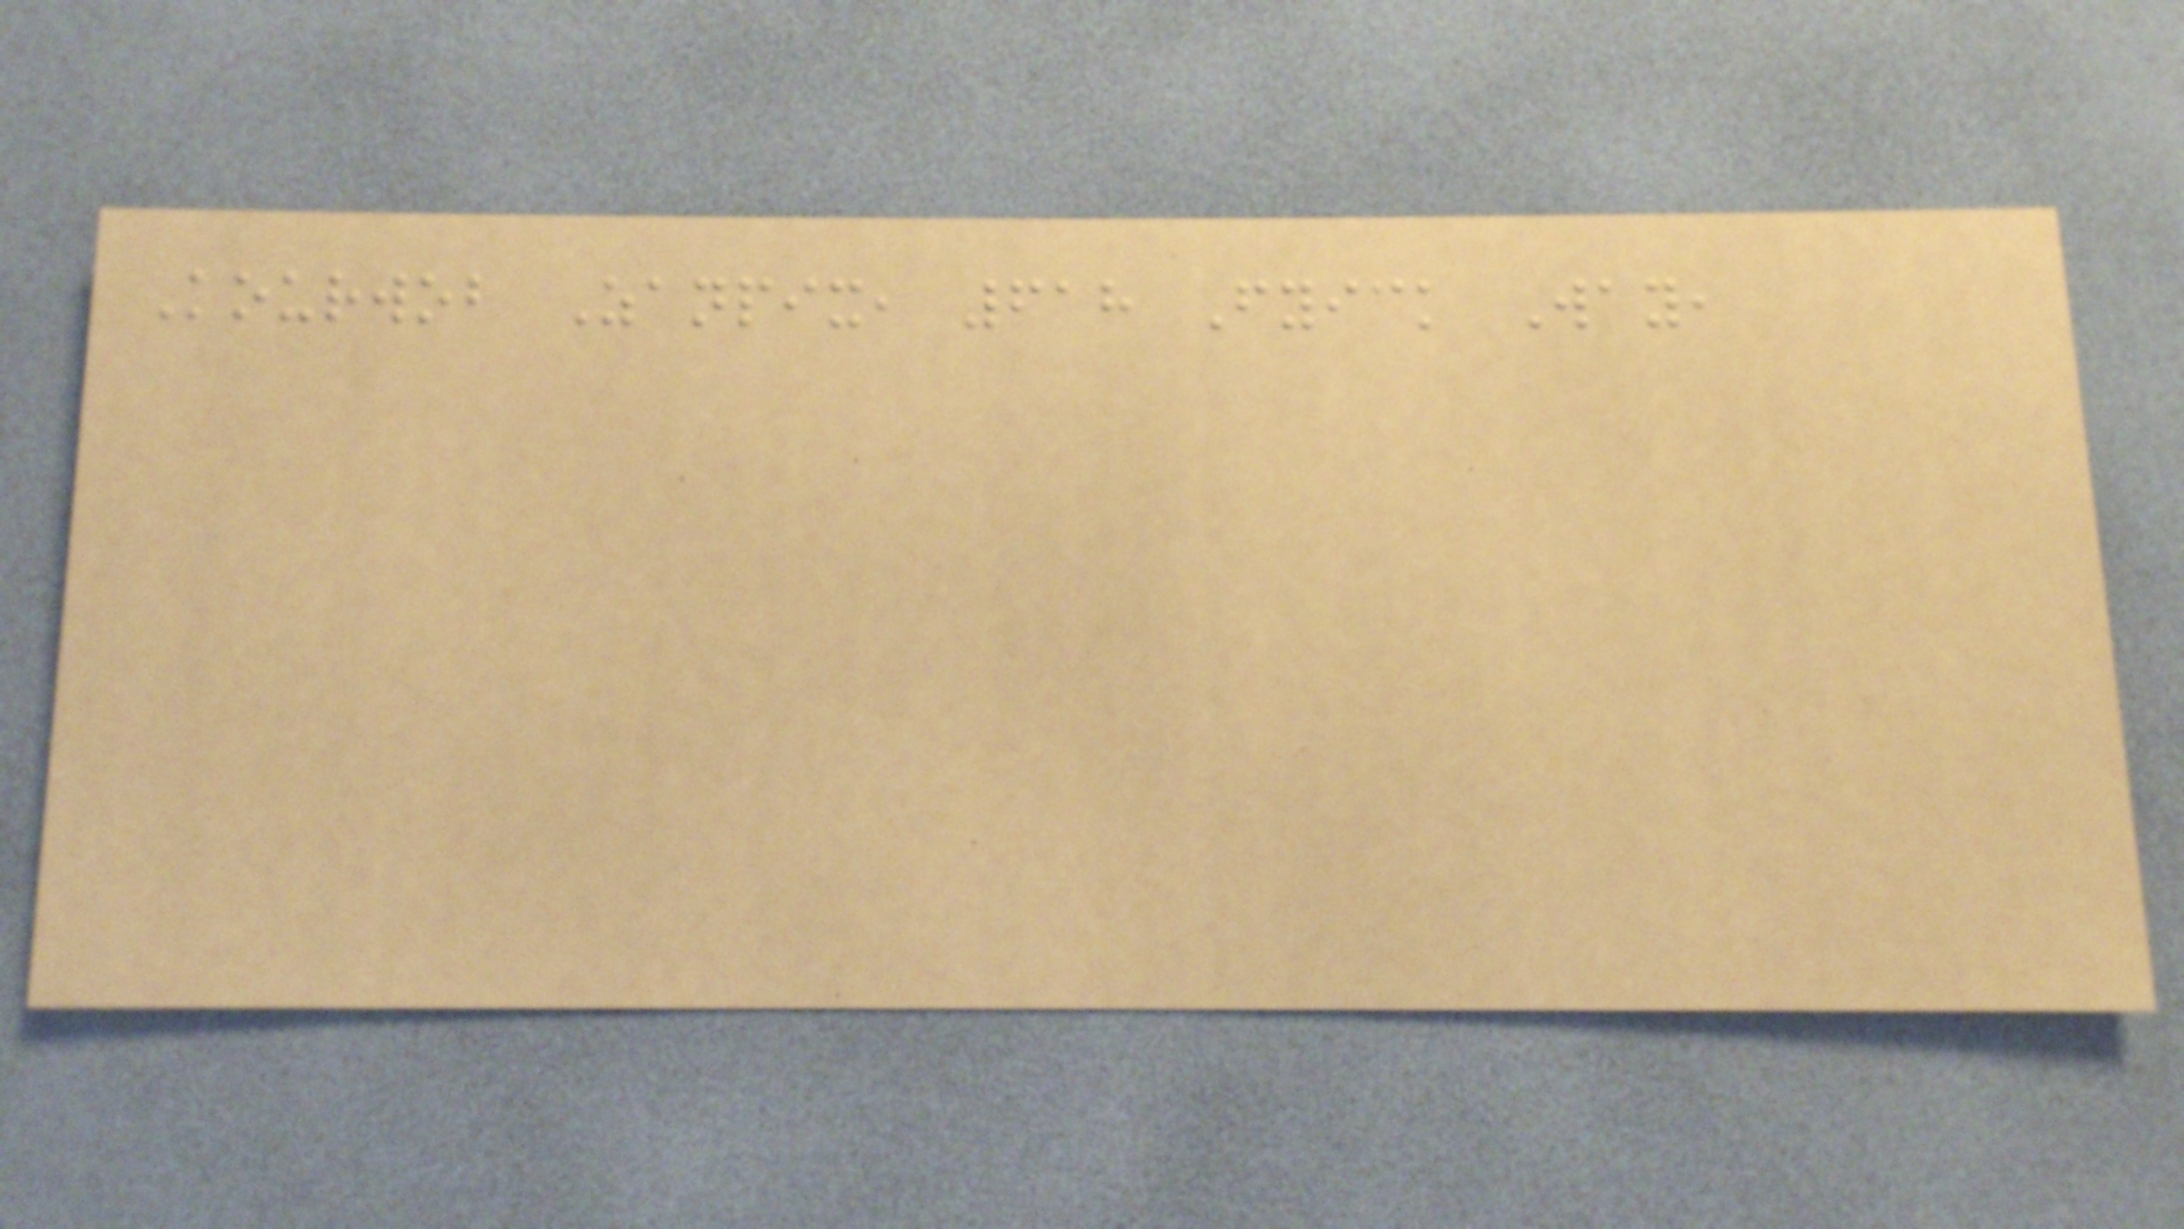Kourwob Zanpix, 618 Fyick Way,
